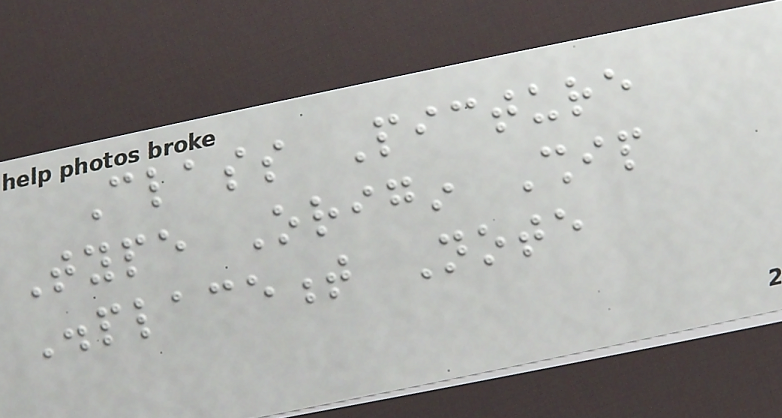Class Picture
Type Origin Ship
Displacement Note
